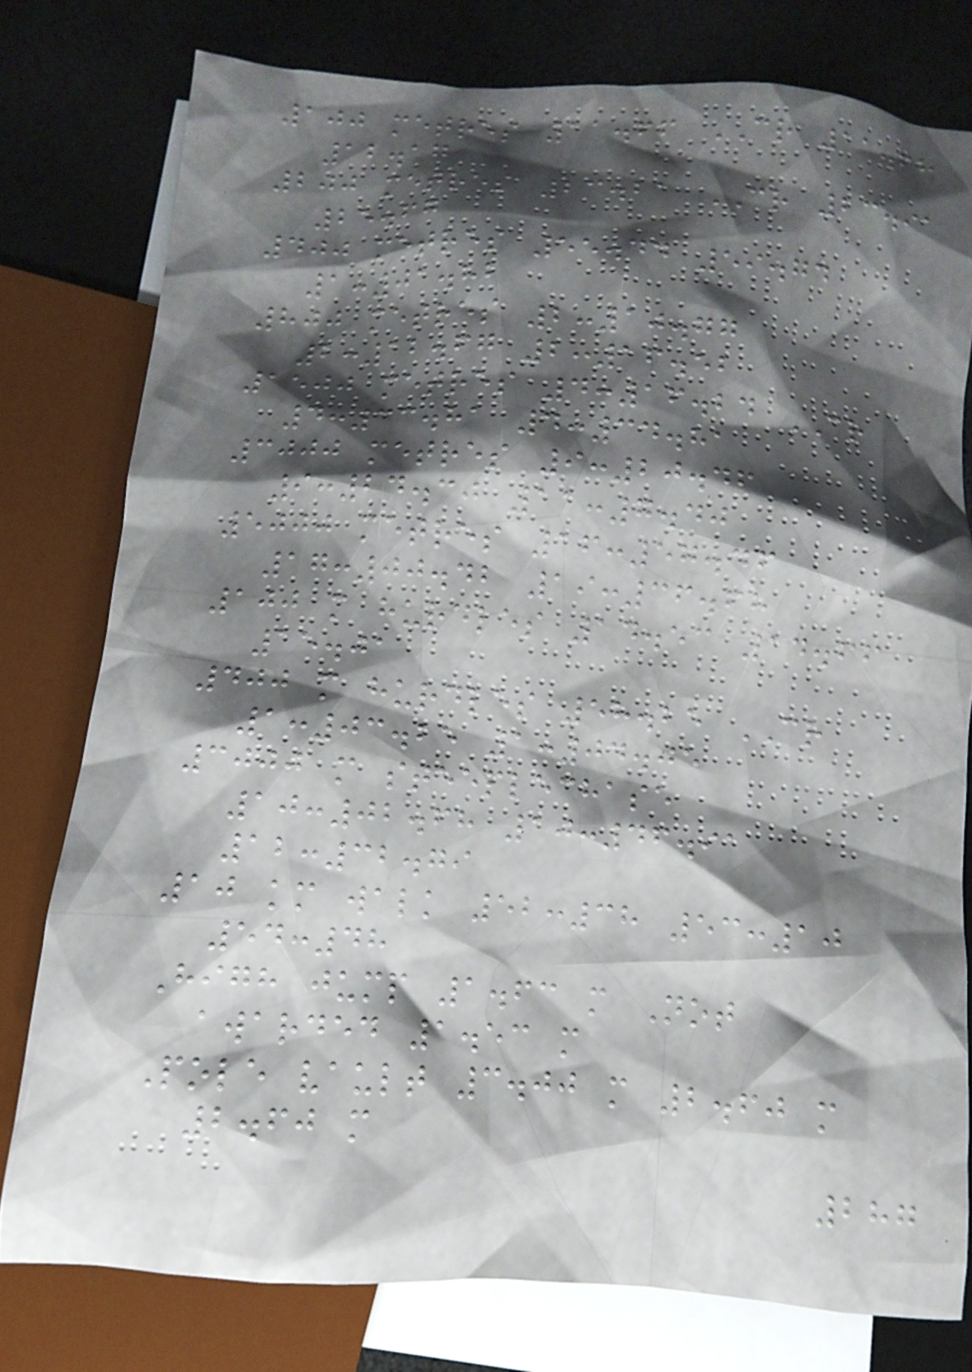100 metres 11.66 CR 11.68
12.17
200 metres 23.21 CR 23.91
25.67
400 metres 55.44 59.74
1:01.82
800 metres 2:10.77
2:12.67 2:16.52
1500 metres 4:16.24 CR
4:33.81 4:34.81
3000 metres 9:20.46
9:24.30 11:7.40
5000 metres 16:57.46
17:00.42 19:36.68
100 m hurdles 14.53 14.66
15.01
400 m hurdles 58.25 CR
1:03.25 1:04.05
3000 m steeplechase
10:02.68 10:46.91
12:32.79
10 km walk 52:38 53:10
54:48
High jump 1.63 m Not
awarded 1.53 m
Pole vault 3.00 m 2.60 m
2.60 m
287
